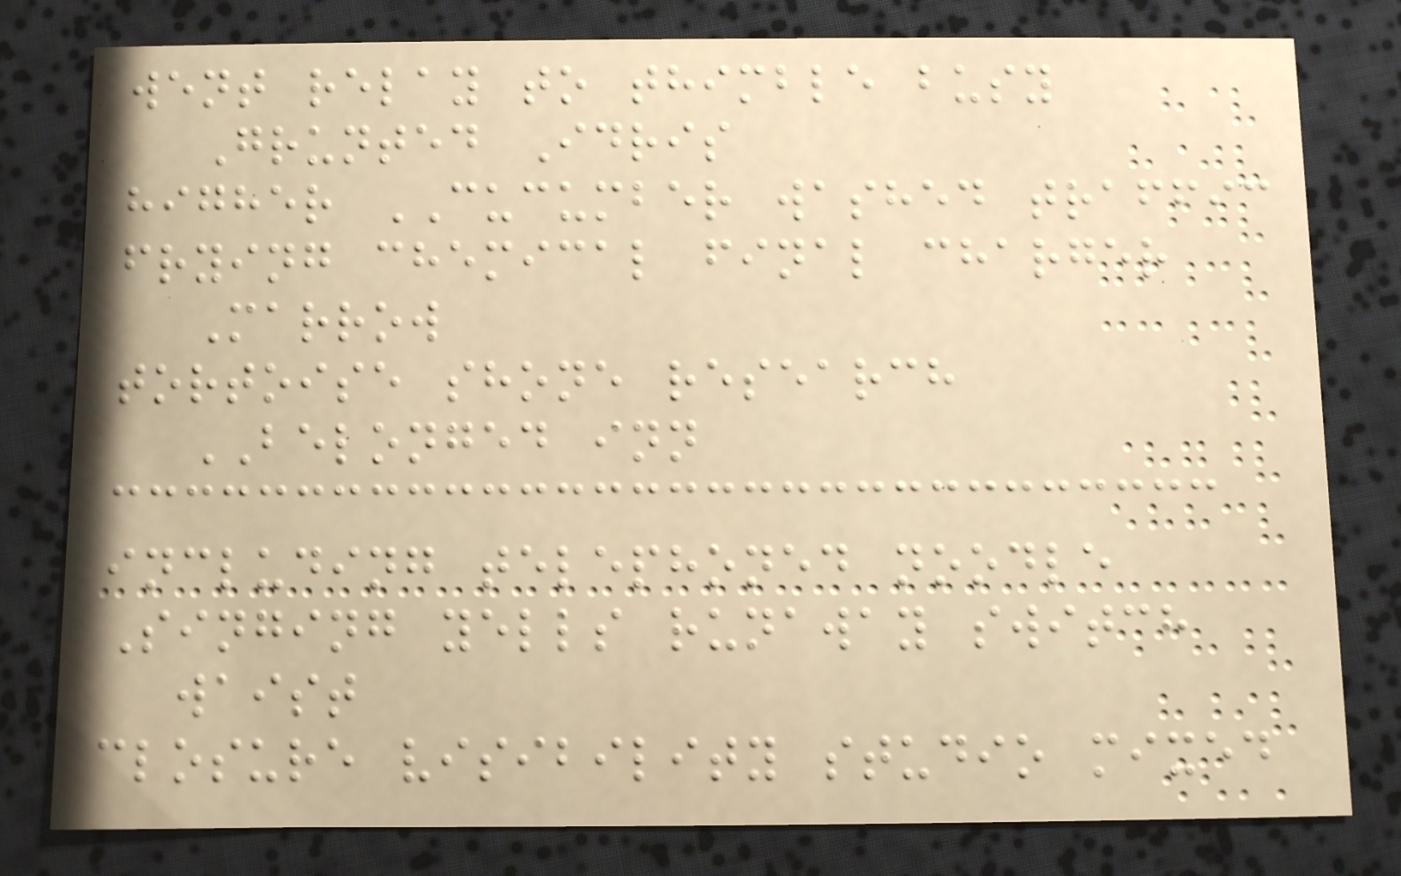went relay to thimble busy
Grunted Idris
higher CUCUMBER washed traffic
frying chemical final charger
Marrow
tortoise shone research
BELONGED inn
including telephoned noodle
Singing yells runaway switch
waist
closure visibility studio mixed
